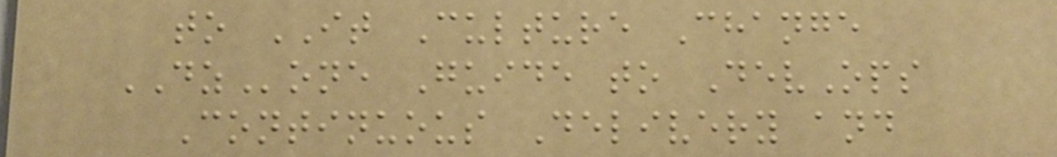to IT Culture Change
DZone Guide to DevOps
Continuous Delivery and
